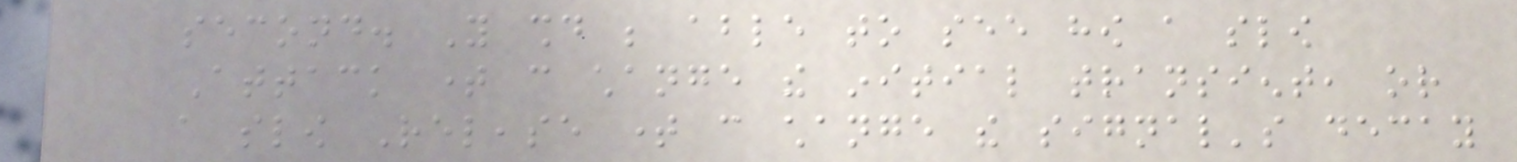second. You should be able to see how a slow
Attack time can change the initial transient, or
a slow Release time can change the signal's decay
